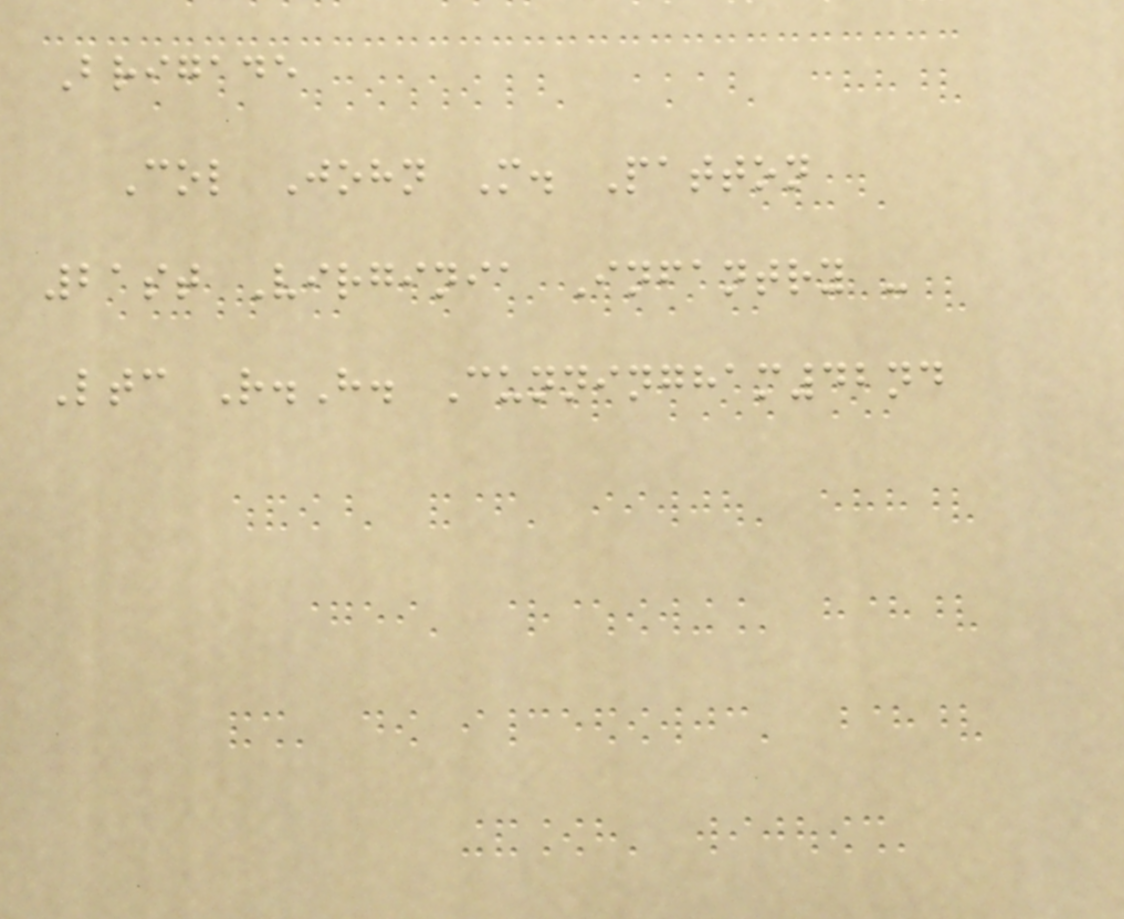Brigade
Col John M. Patton
21st Virginia Infantry -
Ltc R.H. Cunningham42nd
